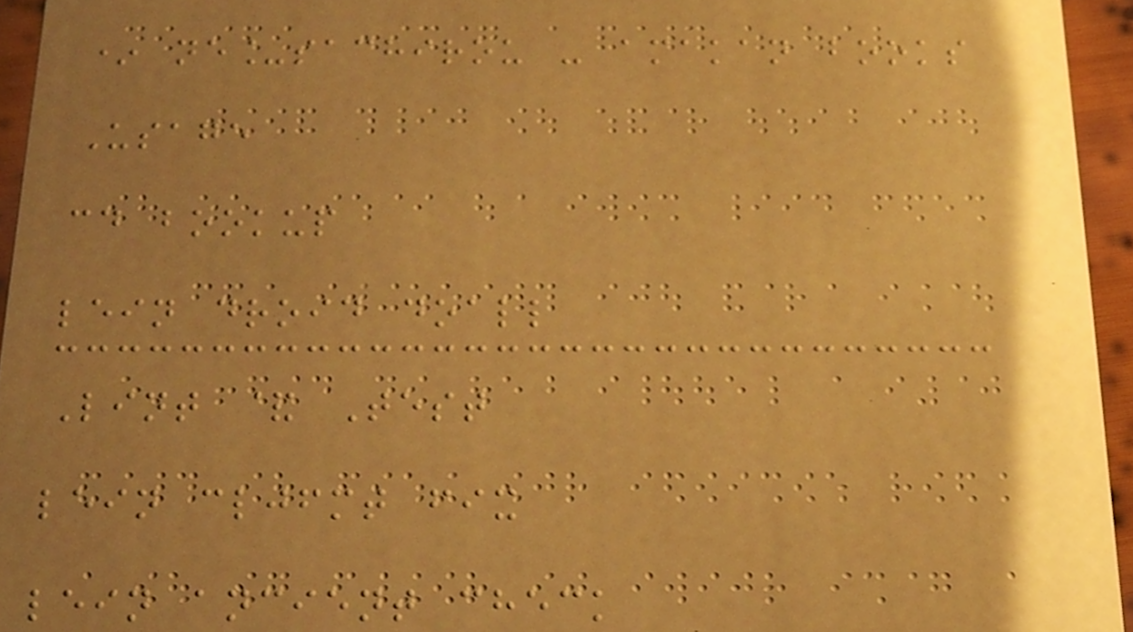* ne_sachirou - amakan books
Usage
cd bookup
lein droid doall
Lint & Test
lein cljfmt fix
lein ancient check
